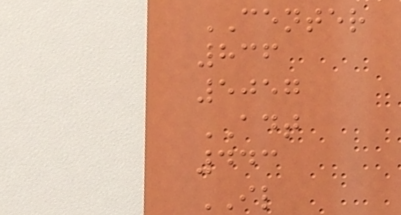CENTER
836
5057
ADT
443
IL
